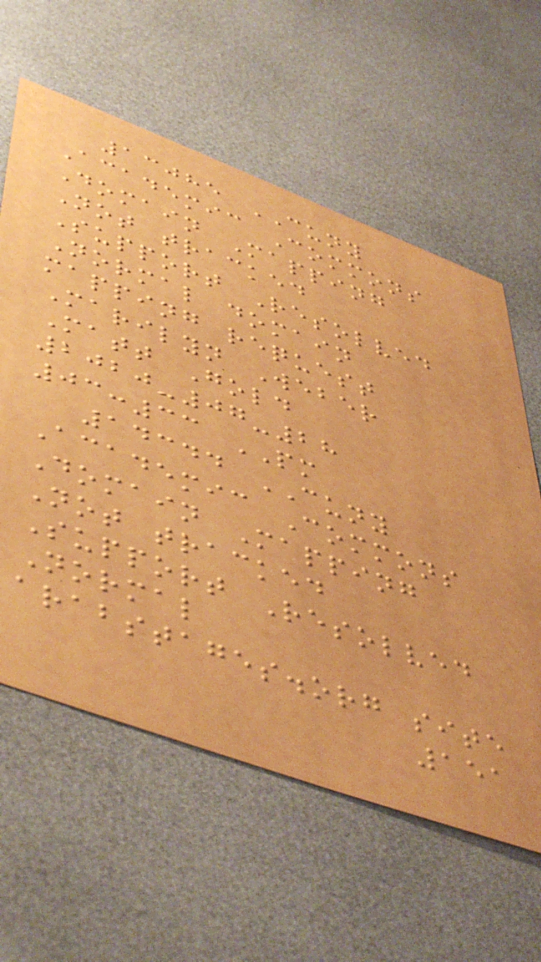13085 CUNY
Academic Commons
Domain Mapping
Not tracked
Support Resolved
Normal domain
mapping request
Marilyn Weber
Matt Gold
2020-07-28
03:33 PM
14344 CUNY
Academic Commons
Domain Mapping
Not tracked
Support Resolved
Normal
arabstages.org site
151
